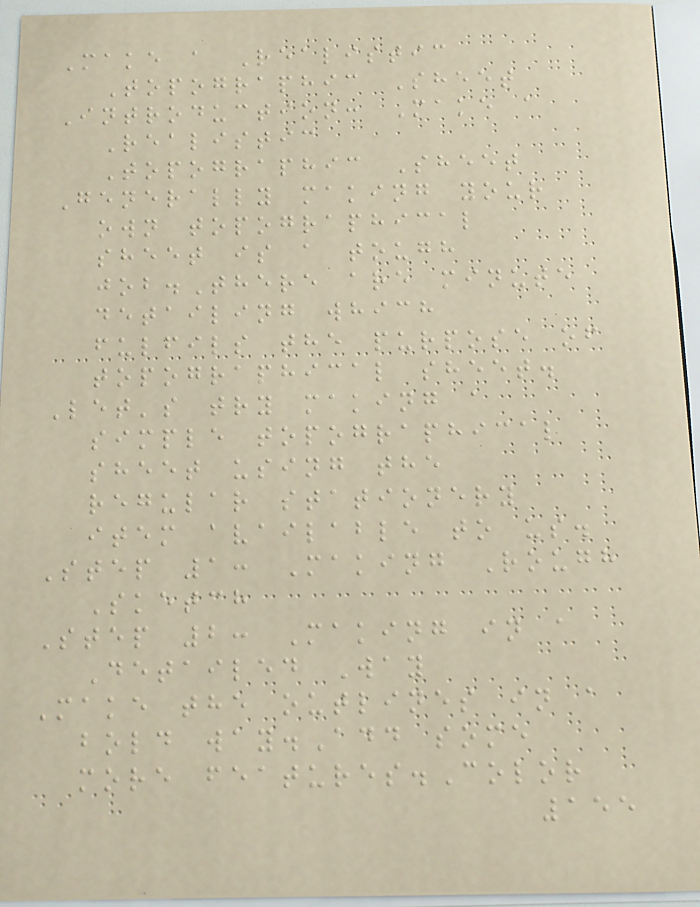Make a Realistic
Topographic Sheet
Introduction: Make a
Realistic
Topographic Sheet
Generally making your
own topographical
sheet is a tough
job.There are minute
detailing which
fulfils the purpose of
topographical sheet.
Let's try making a
simple topographical
sheet using the
regular stationery
item available to us.
Step 1: Making Rough
Sketch
Step 2: Making in a
Detailed Way
Make the outlines in a
bold way.Add some
more features.Color
155
